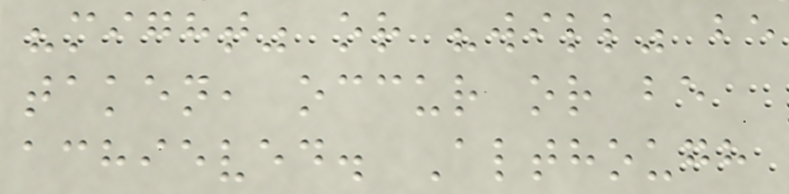"might" or "will" be
taken, occur or be
achieved. Although
